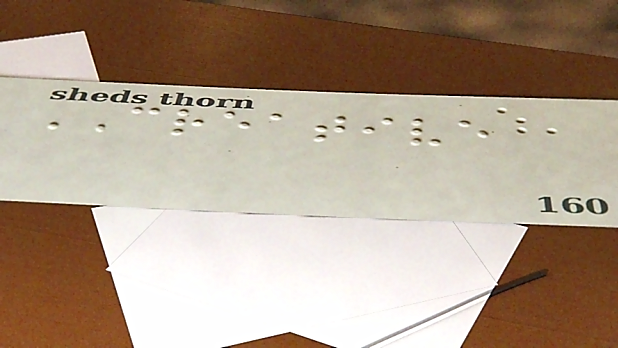CREATIVE
